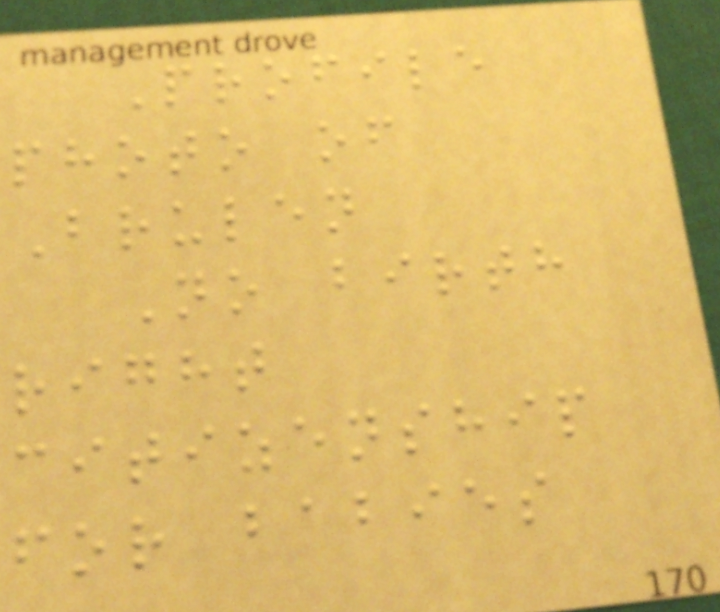Profile
photo of
Brulen
No birth
right
citizenship
for babies
